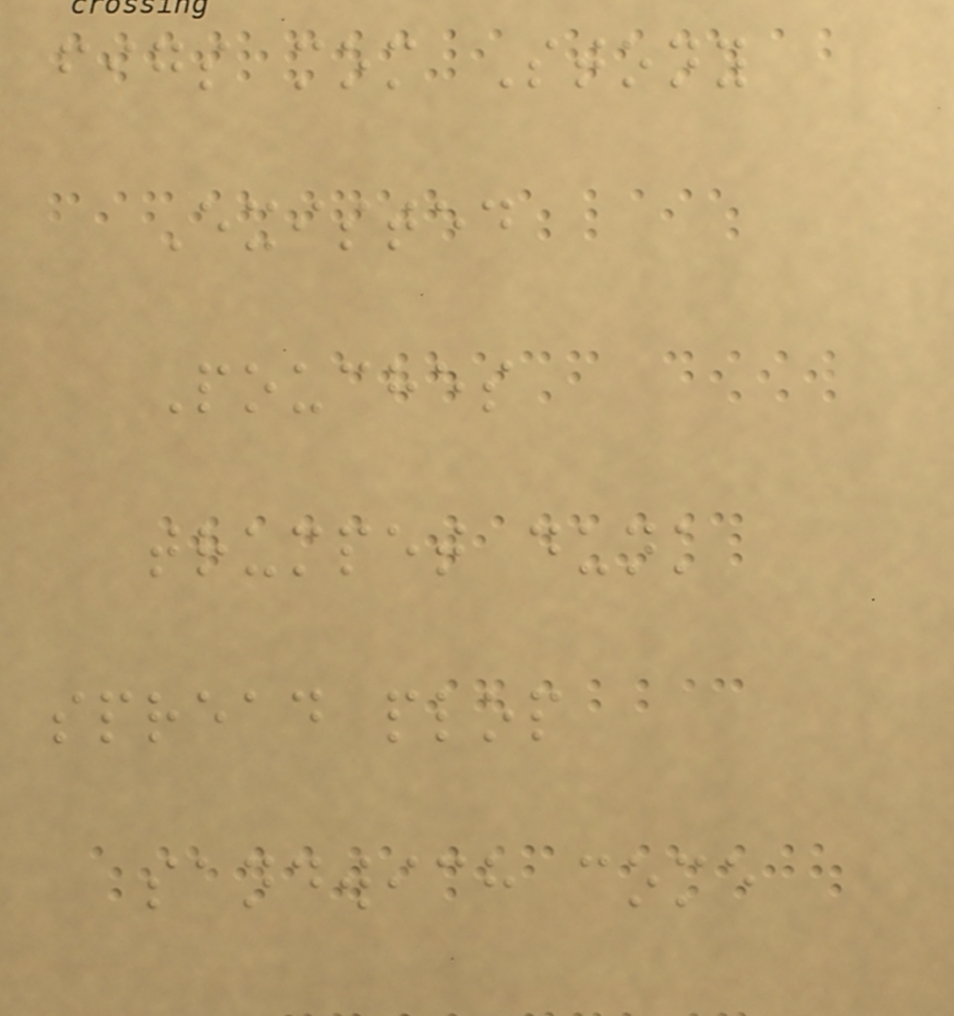figs mom Stony
Existed
Pouches
trumpet dunk
spread plop
sandwich come
